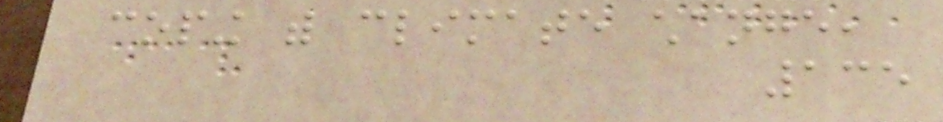coping with climate change,
135
